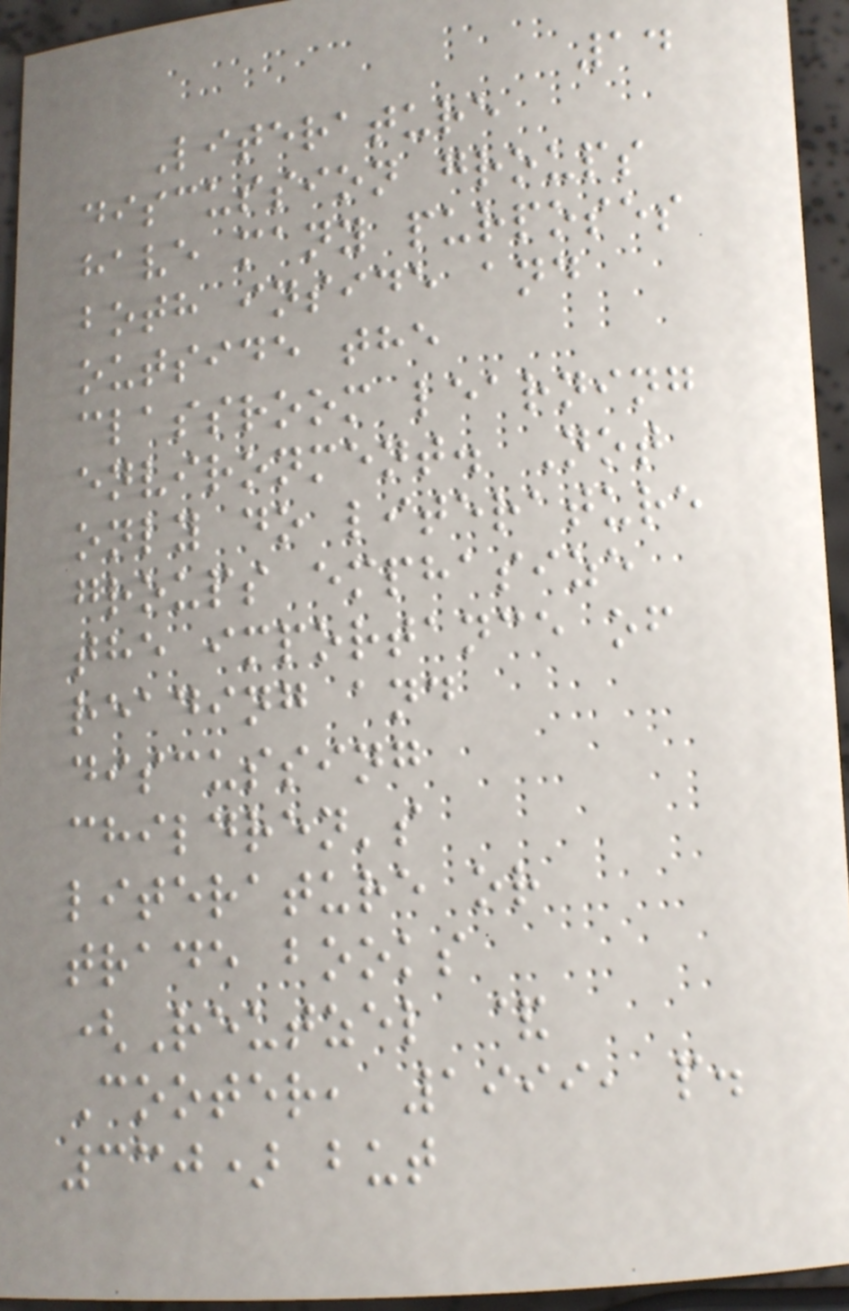14
Literature
discussion groups
have many purposes
both inside and
outside the
classroom learning
environment. Not
only do literature
groups emphasize
the importance of
reading and
discussing
children's
literature or
trade books
(Reutzel &
Cooter, 1999, p.
330) but
